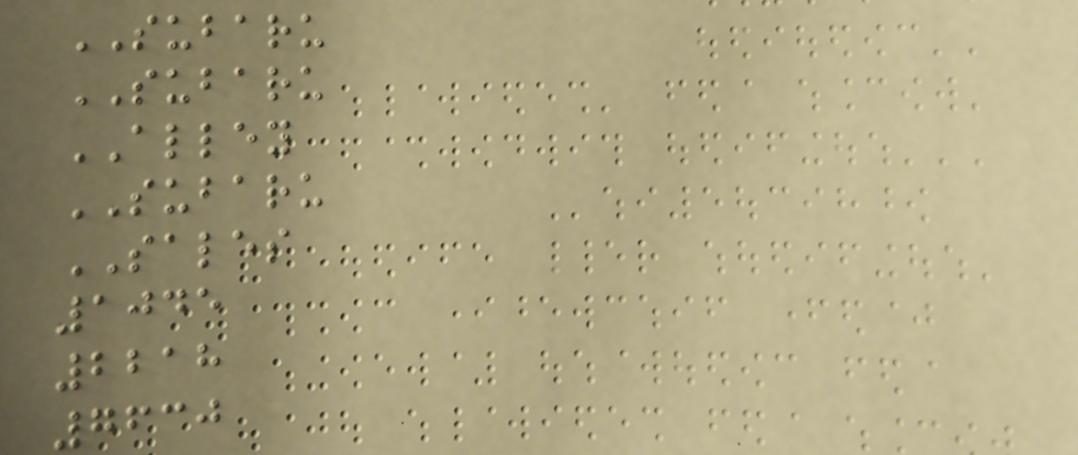SUBARU
SUBARU
ALLEY
SUBARU
SALES
1045
2218
7630
